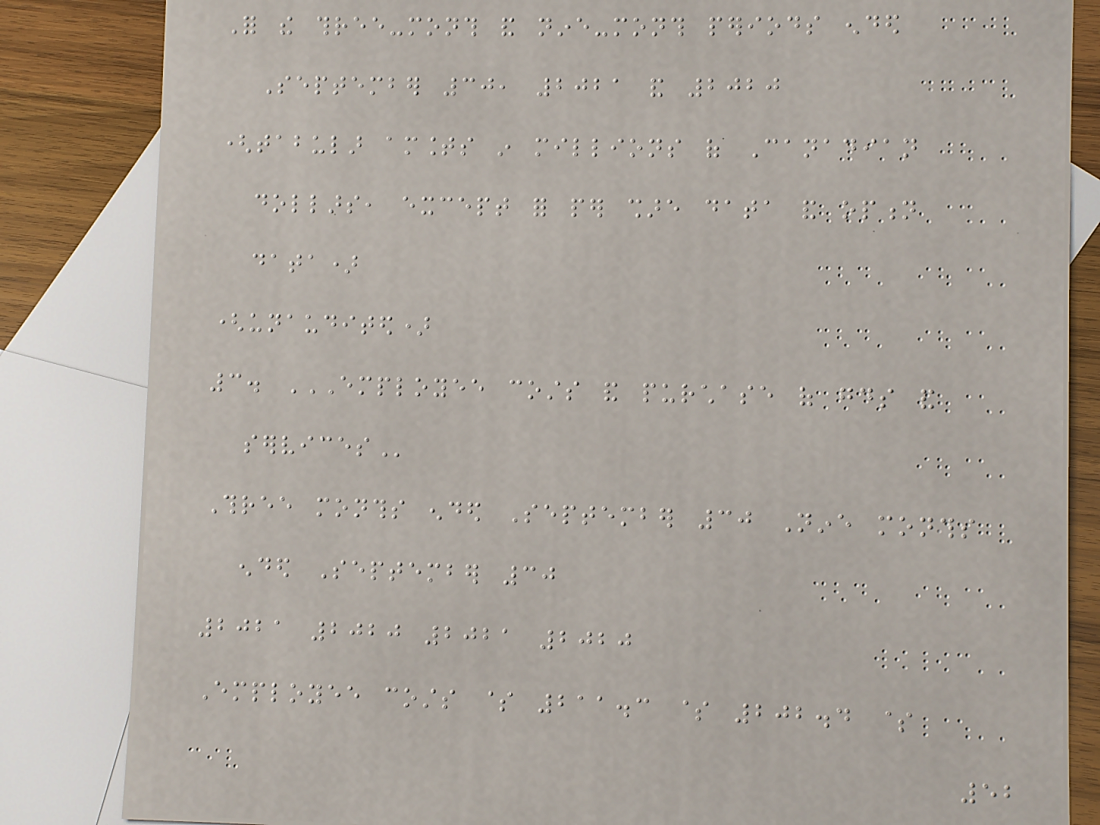For the three-month and nine-month periods ended
September 30, 2021 and 2020
(tabular amounts in millions of Canadian
dollars, except for per share data and option
data)
(unaudited)
3. EMPLOYEE COSTS AND PURCHASE OF GOODS AND
SERVICES
Three months ended September 30 Nine months
ended September 30
2021 2020 2021 2020
Employee costs $ 211.3 $ 202.4 $
52
